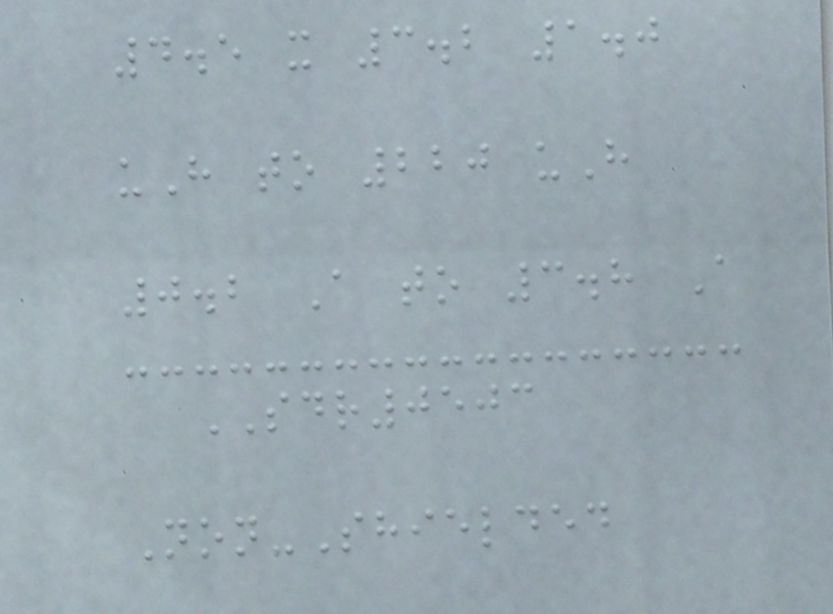4.5 x 3.2 1.0
uH to 220 uH
0.2 A to 3.8 A
SDR0503
Non-Shielded
